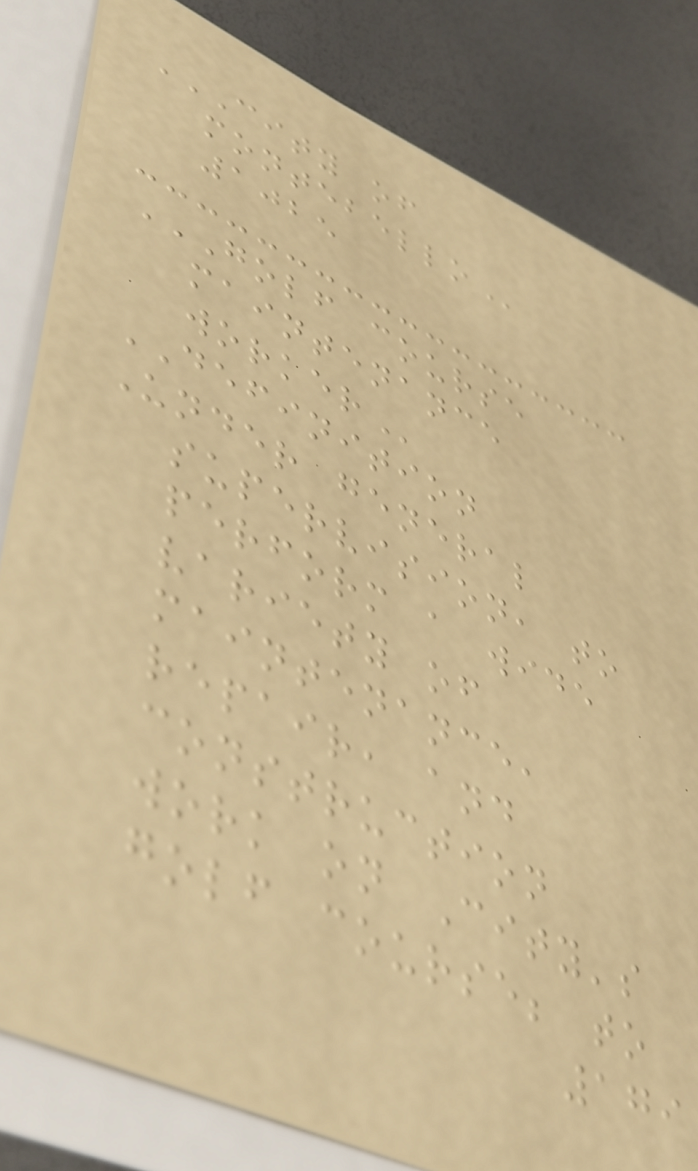CITY OF
MONTEBELLO
1025
GOLF COURSE
MAINTENANCE
WORKER
DEFINITION
Under general
supervision, to
perform a wide
variety of
maintenance,
repair, and
construction
work on City's
golf course; to
179
